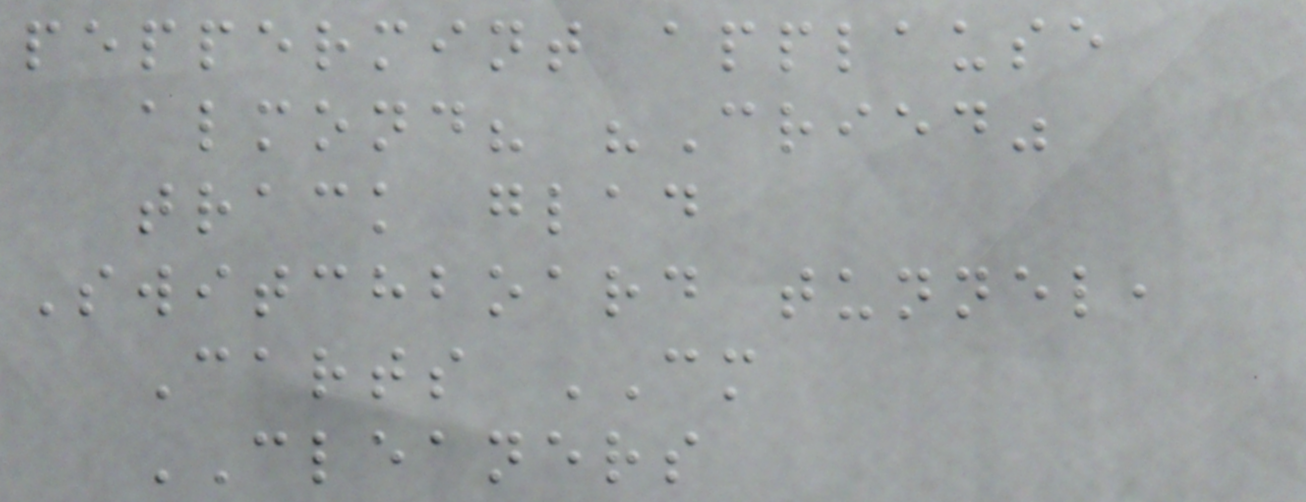peppermint applause
almond? "Cried"
track glad
Switchboard tunnel,
Carts CM
CLEANERS
